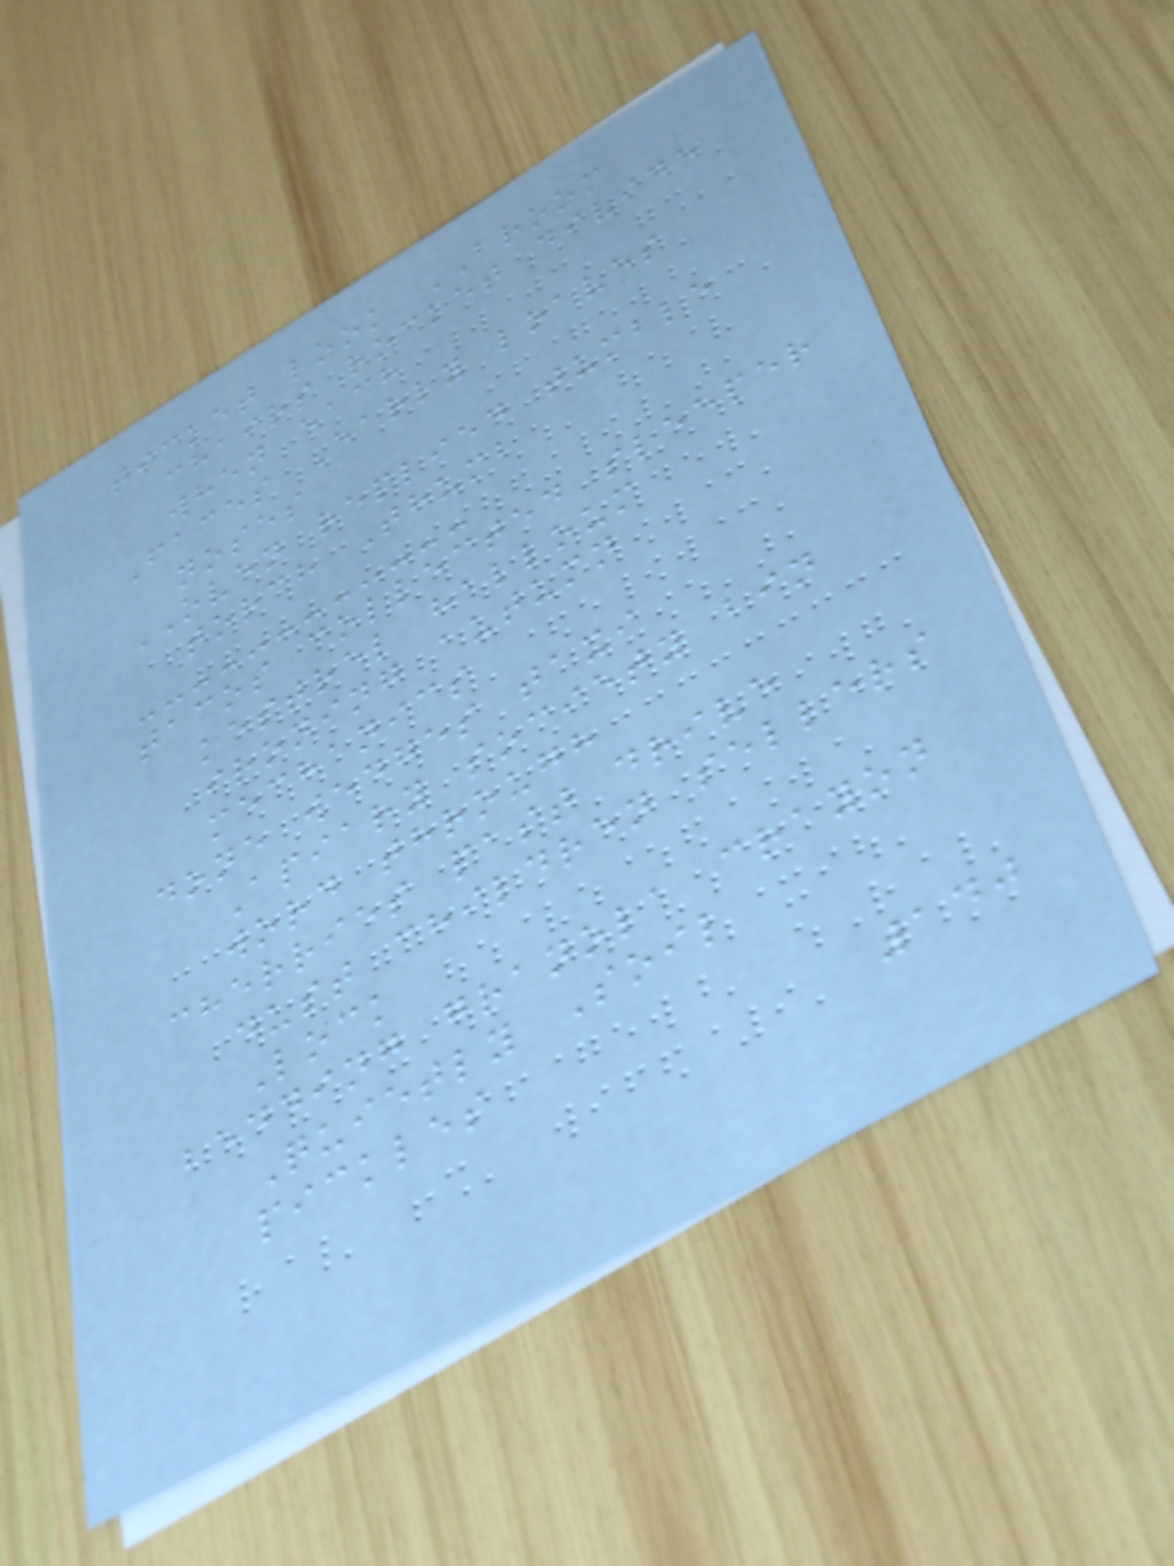ticket look BROOM
chairs rocket divide
when each
Faces Early loaves
noses
OVEN replied tumble
torch Thumb
tacos collected sleeper
kestrel halloum
ironing autumn
mechanics
done wedges taxi
Apiary society bin
word through
cherries past drive
dust children sellers
Lock
bedding granola crayon
Quietly Soil
pickles
140
